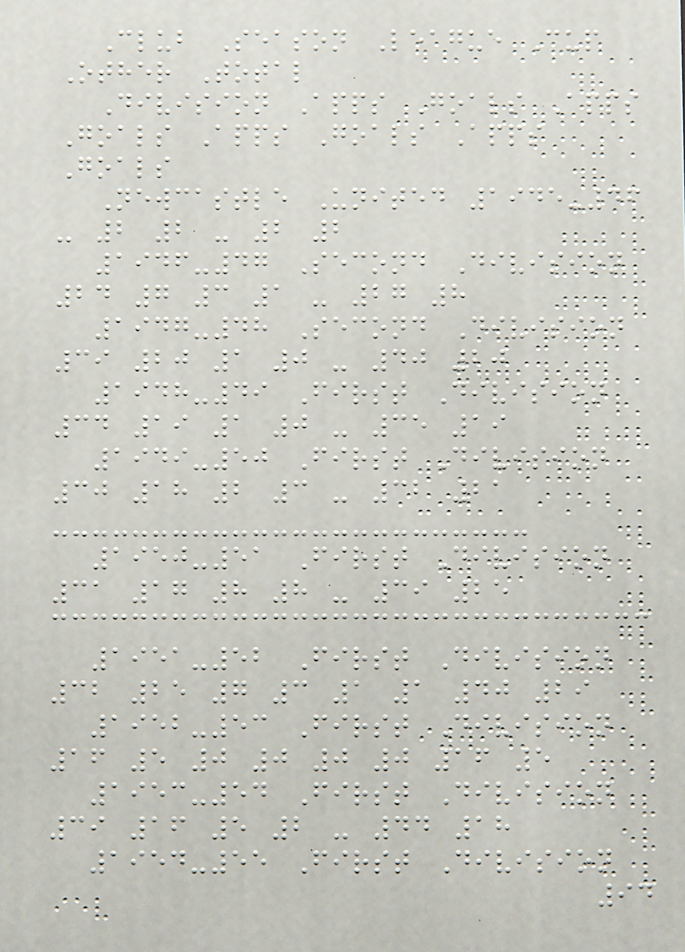Club Season League Cup
Other Total
Division Apps Goals Apps
Goals Apps Goals Apps
Goals
Newcastle United 1945-46
- 2 2 - 2 2
1946-47 Second Division
24 7 3 1 - 27 8
1947-48 Second Division
39 20 1 0 - 40 20
1948-49 First Division
34 19 1 0 - 35 19
1949-50 First Division
30 18 2 3 - 32 21
1950-51 First Division
31 17 8 8 - 39 25
1951-52 First Division
32 25 7 3 1 1 40 29
1952-53 First Division
16 5 0 0 0 0 16 5
1953-54 First Division
39 16 5 2 - 44 18
1954-55 First Division
94
